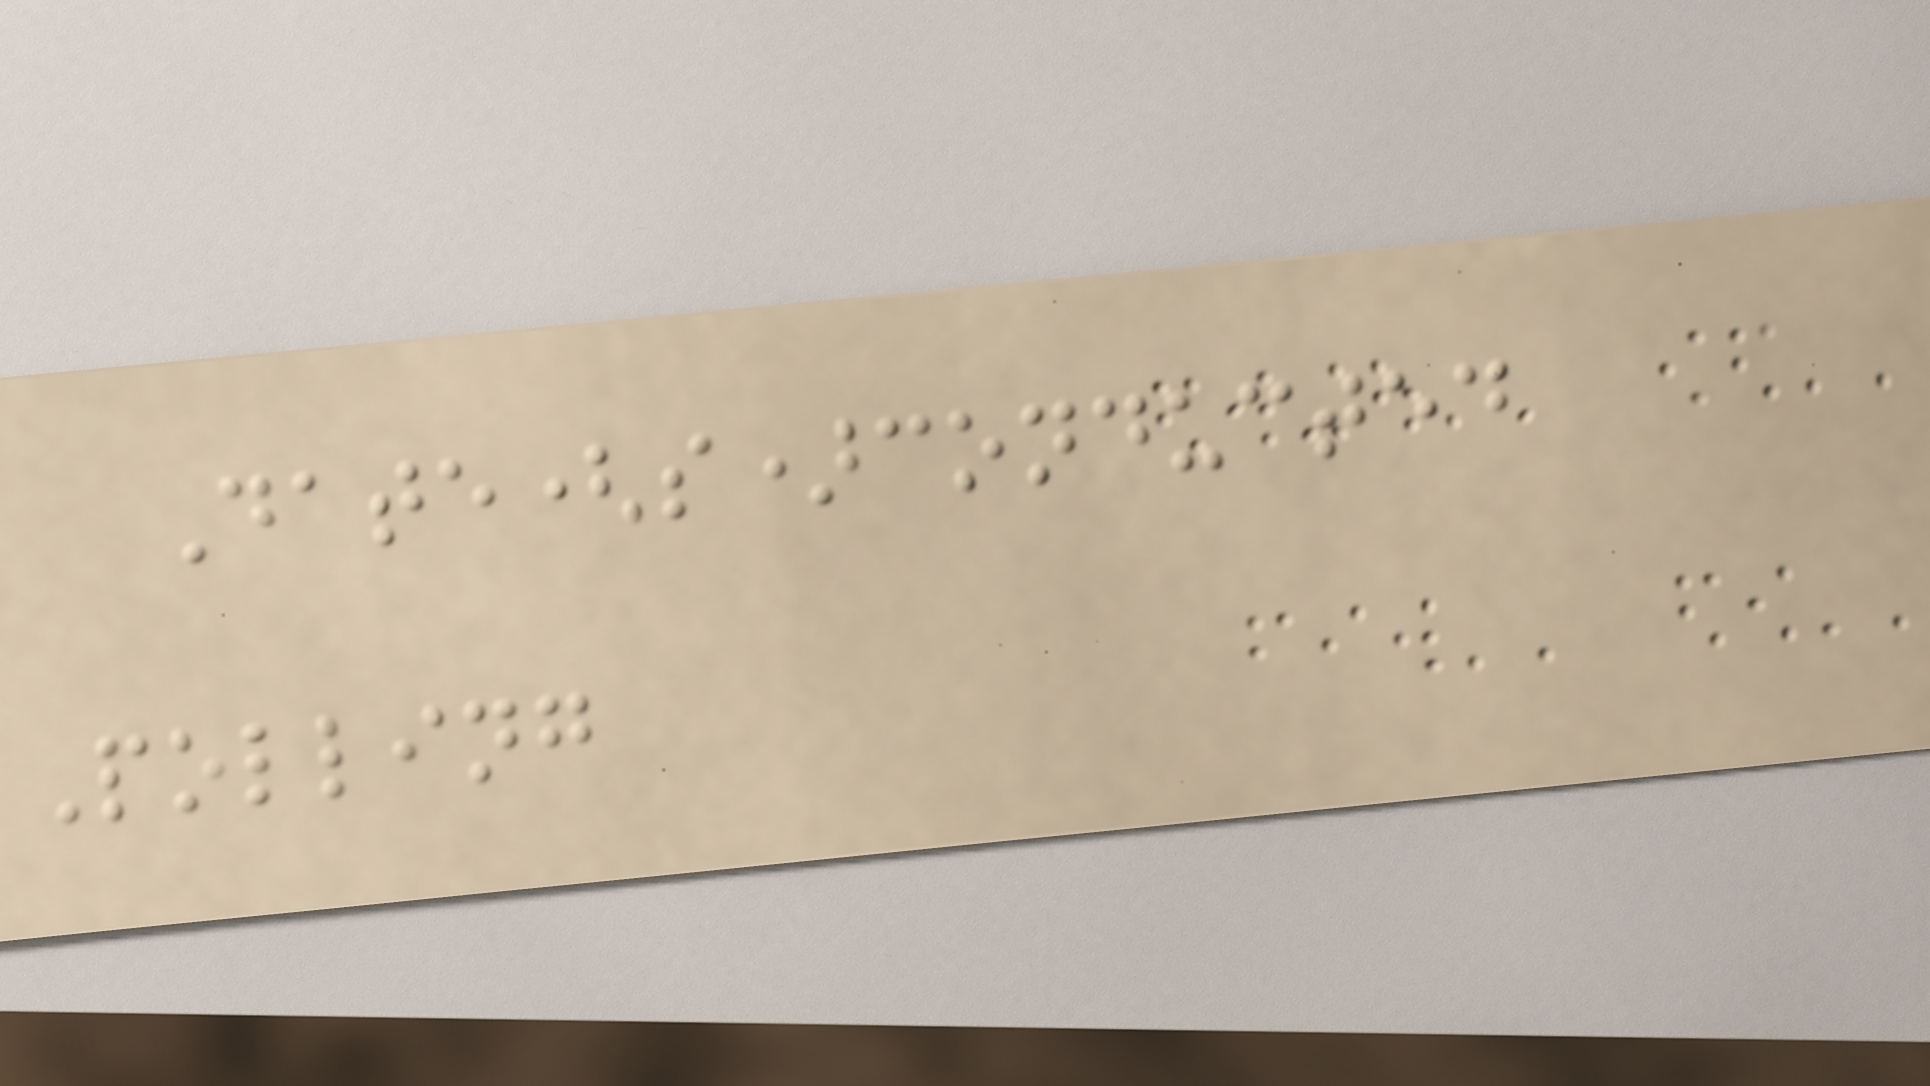Date(s)conducted
Polling
